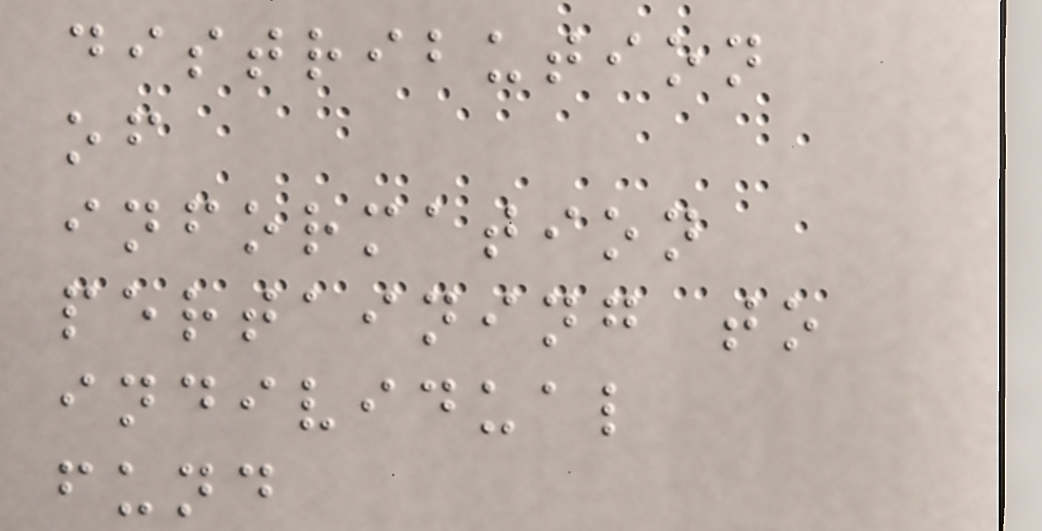distribution
of
information
pertaining to
individual
fund
